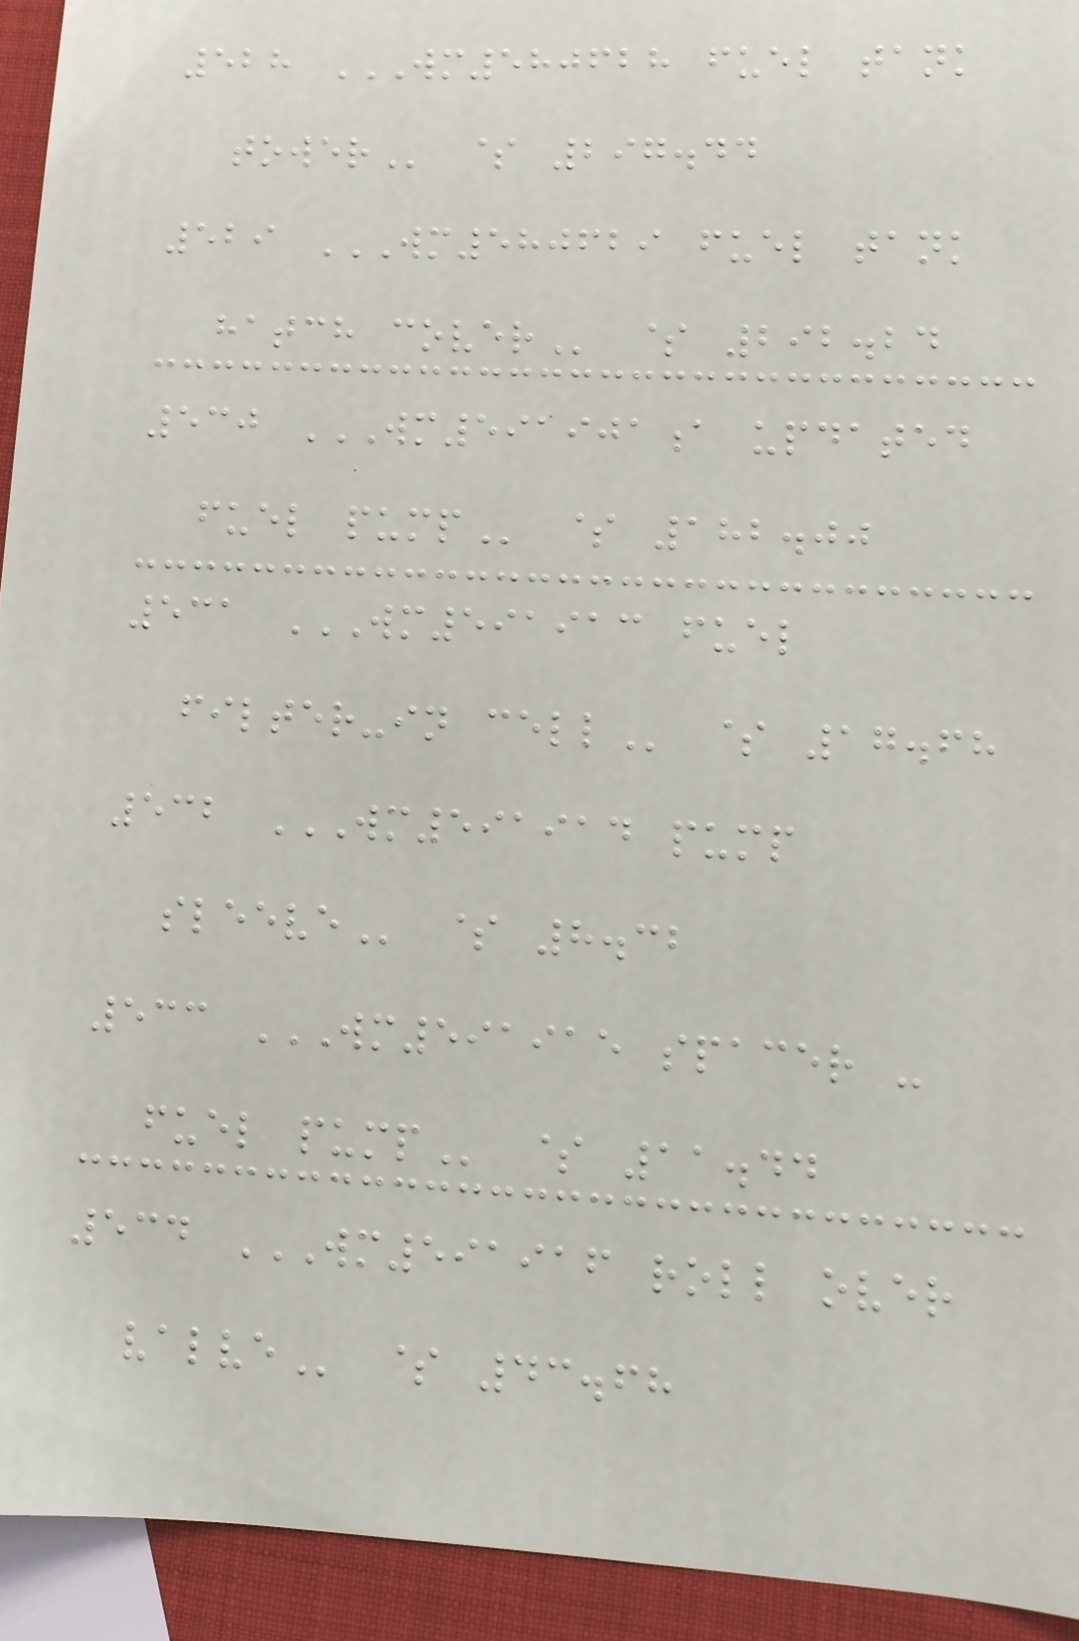528 WM580628 FUEL TANK
TOWER $ 297.44
529 WM580629 FUEL TANK
HATCH COVER $ 292.24
530 WM591901A UPDATED
FUEL PUMP $ 182.00
531 WM591913 FUEL
FILTER-IN CELL $ 17.68
532 WM591914 PUMP
SLEEVE $ 8.32
533 WM591915 SPACER -
FUEL PUMP $ 11.44
534 WM591916 ROLL OVER
VALVE $ 43.68
